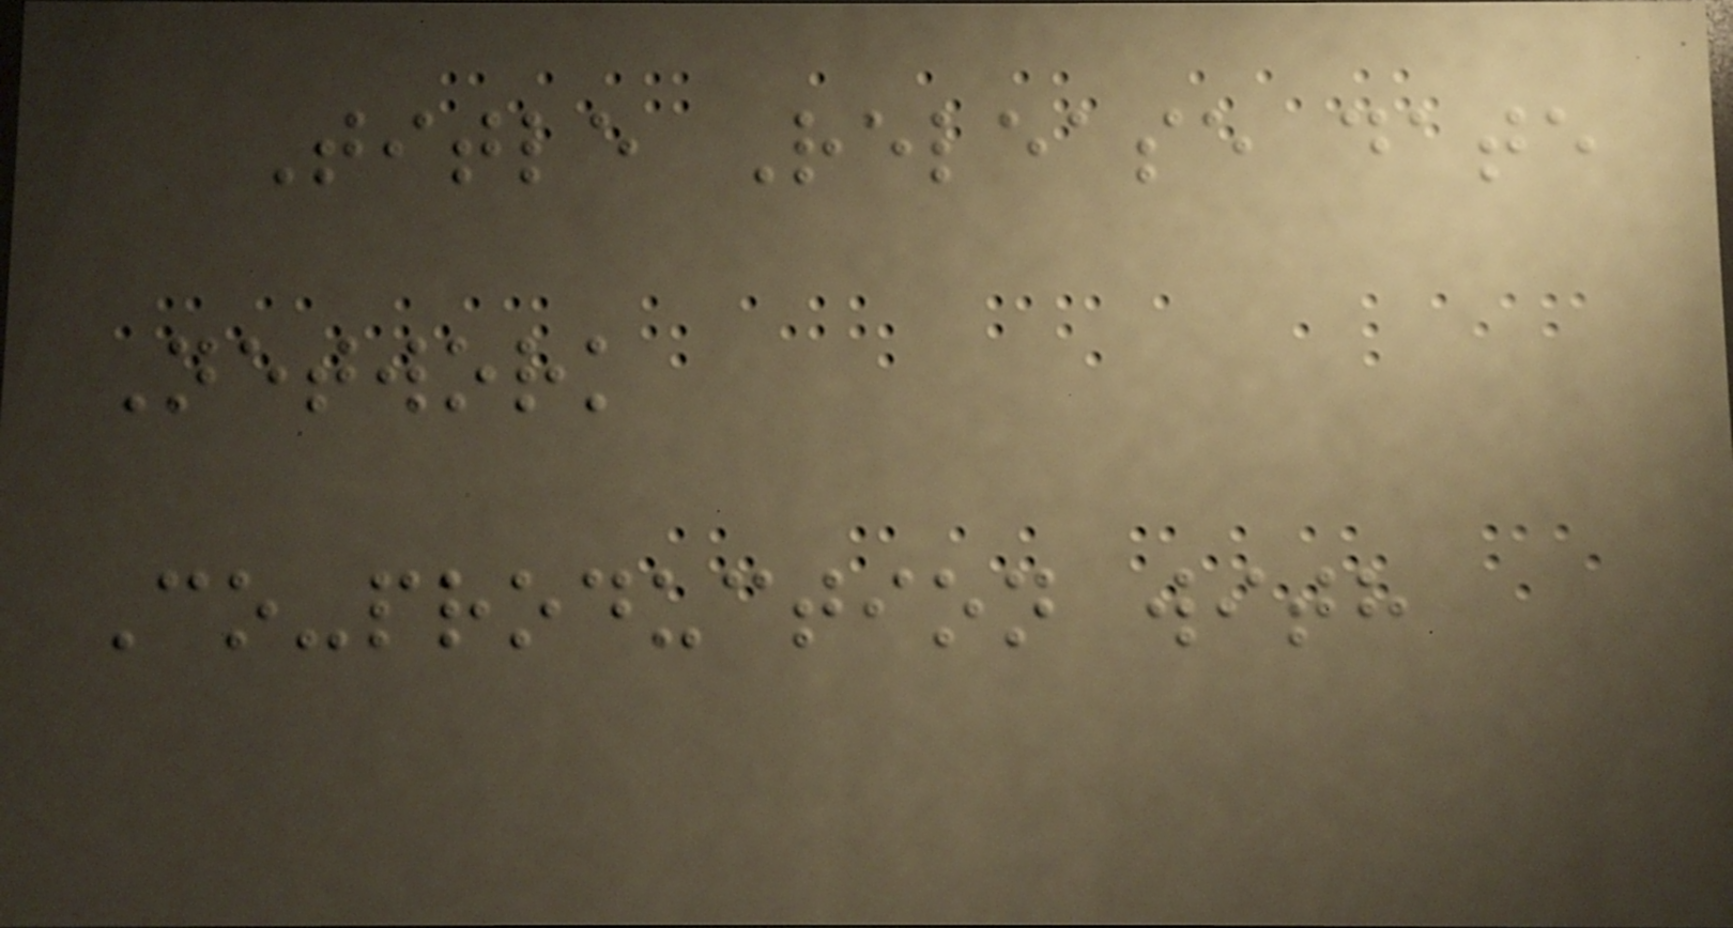Title Release date
Network
Co-production with
